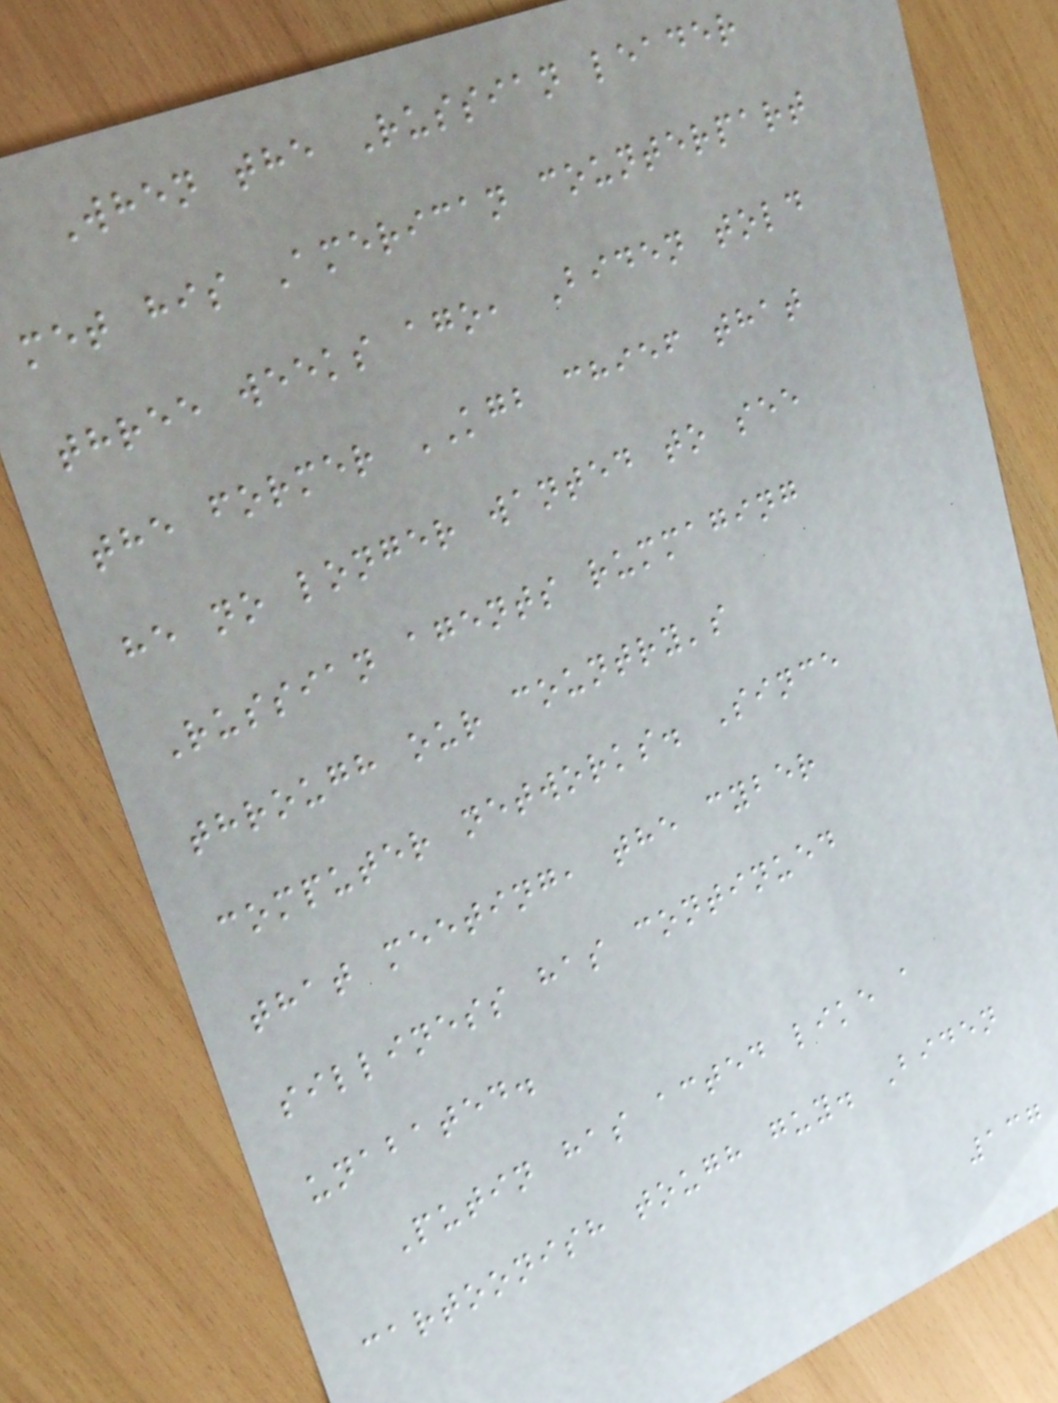When the Russian leader
met his American counterpart
three weeks ago, Biden told
the former KGB chief that
he no longer wanted to see
Russian agents rummaging
through our country's
computer networks. Since
that meeting, the cyber
silliness has continued
unabated.
Putin has acted like a
cartoonish tough guy. Biden
137
